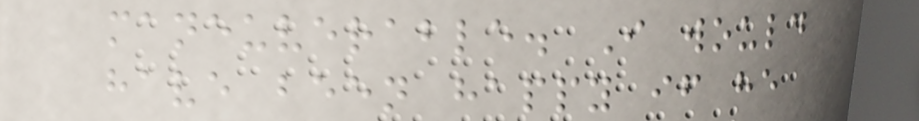maneuverable. I would
have been happy if he
